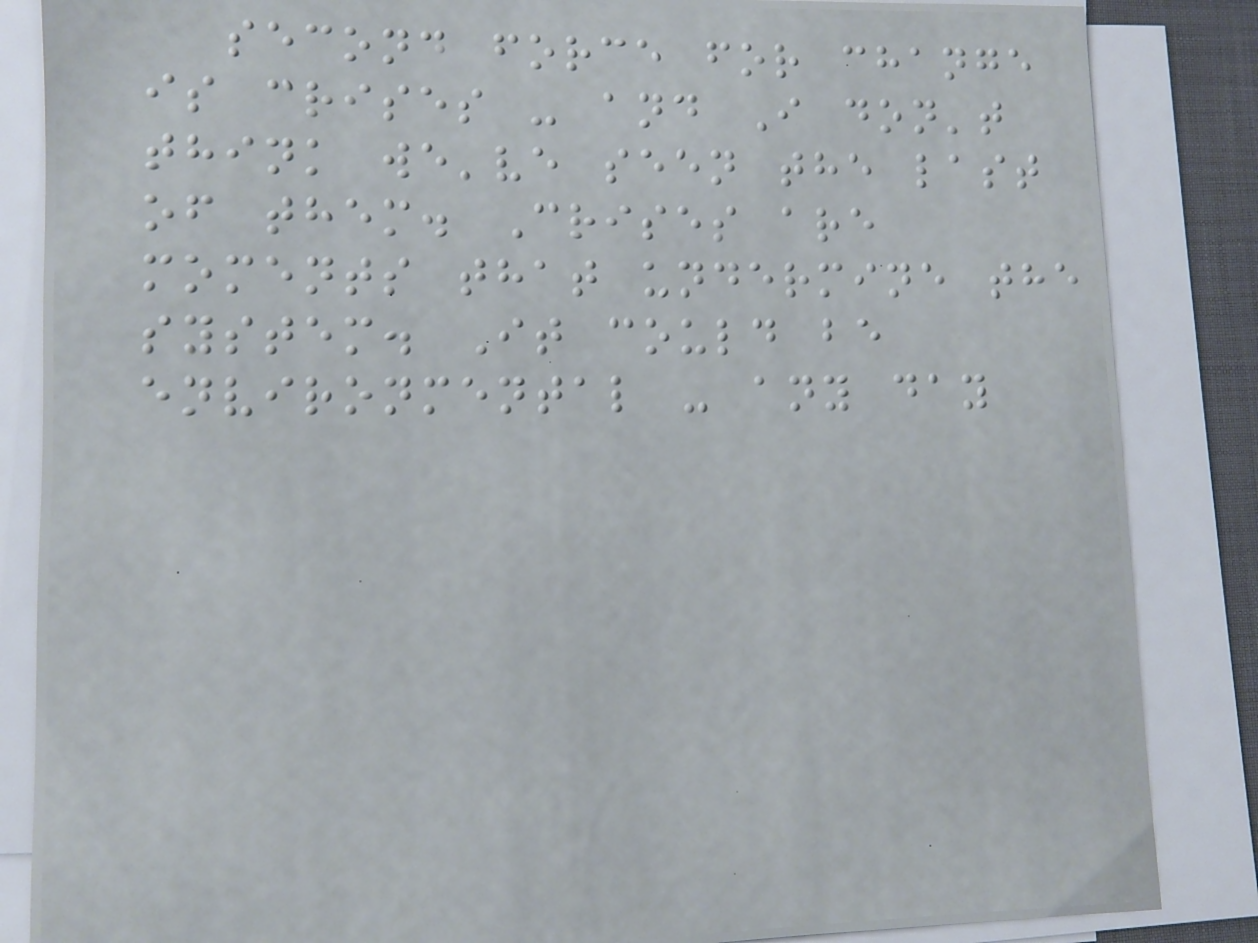second force for change
is crises - and I don't
think we've seen the last
of them. Crises are
moments that undermine the
system. It could be
environmental - any day
